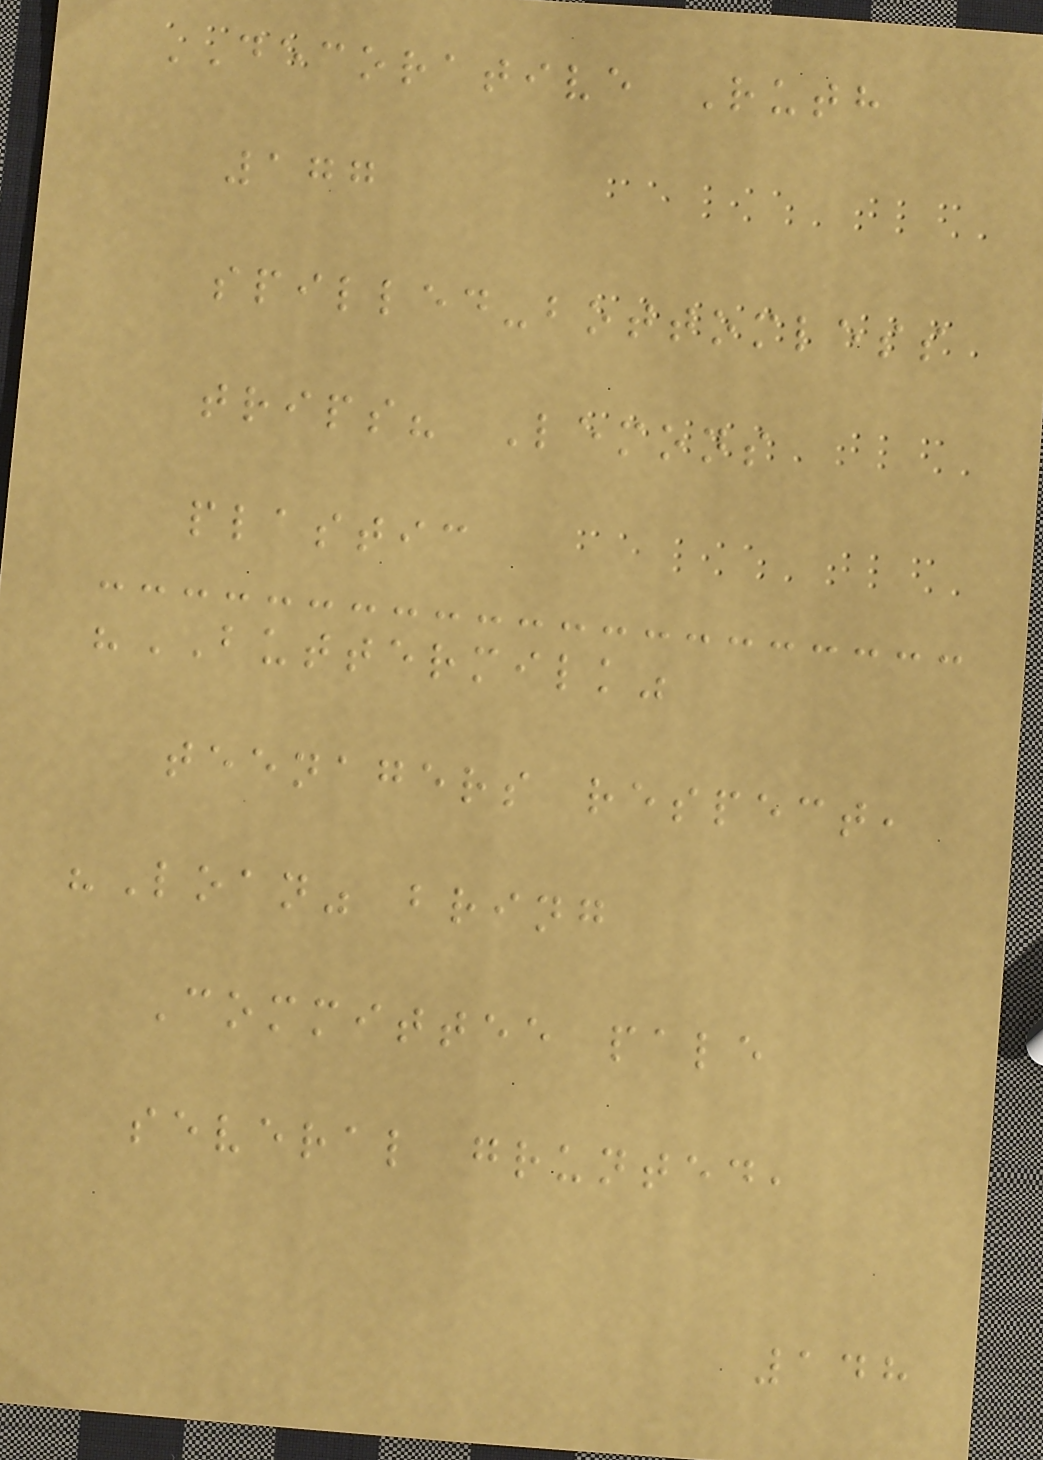DECORATIVE Ruth
177
spilled-bottomless
trips? Lemons
plastic
"BUTTERMILK"
teenagers respect,
"Loan" bring
Committee pale
several grunted,
148
